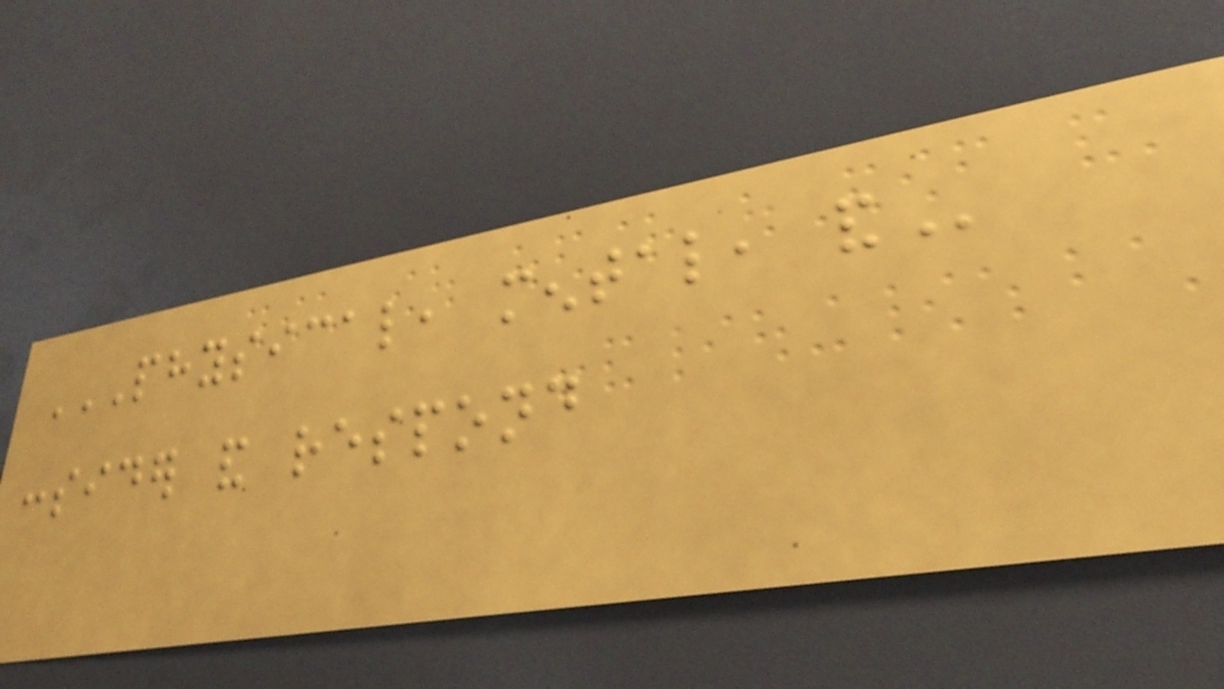PHYSICAL, MENTAL, AND
consider and respond
